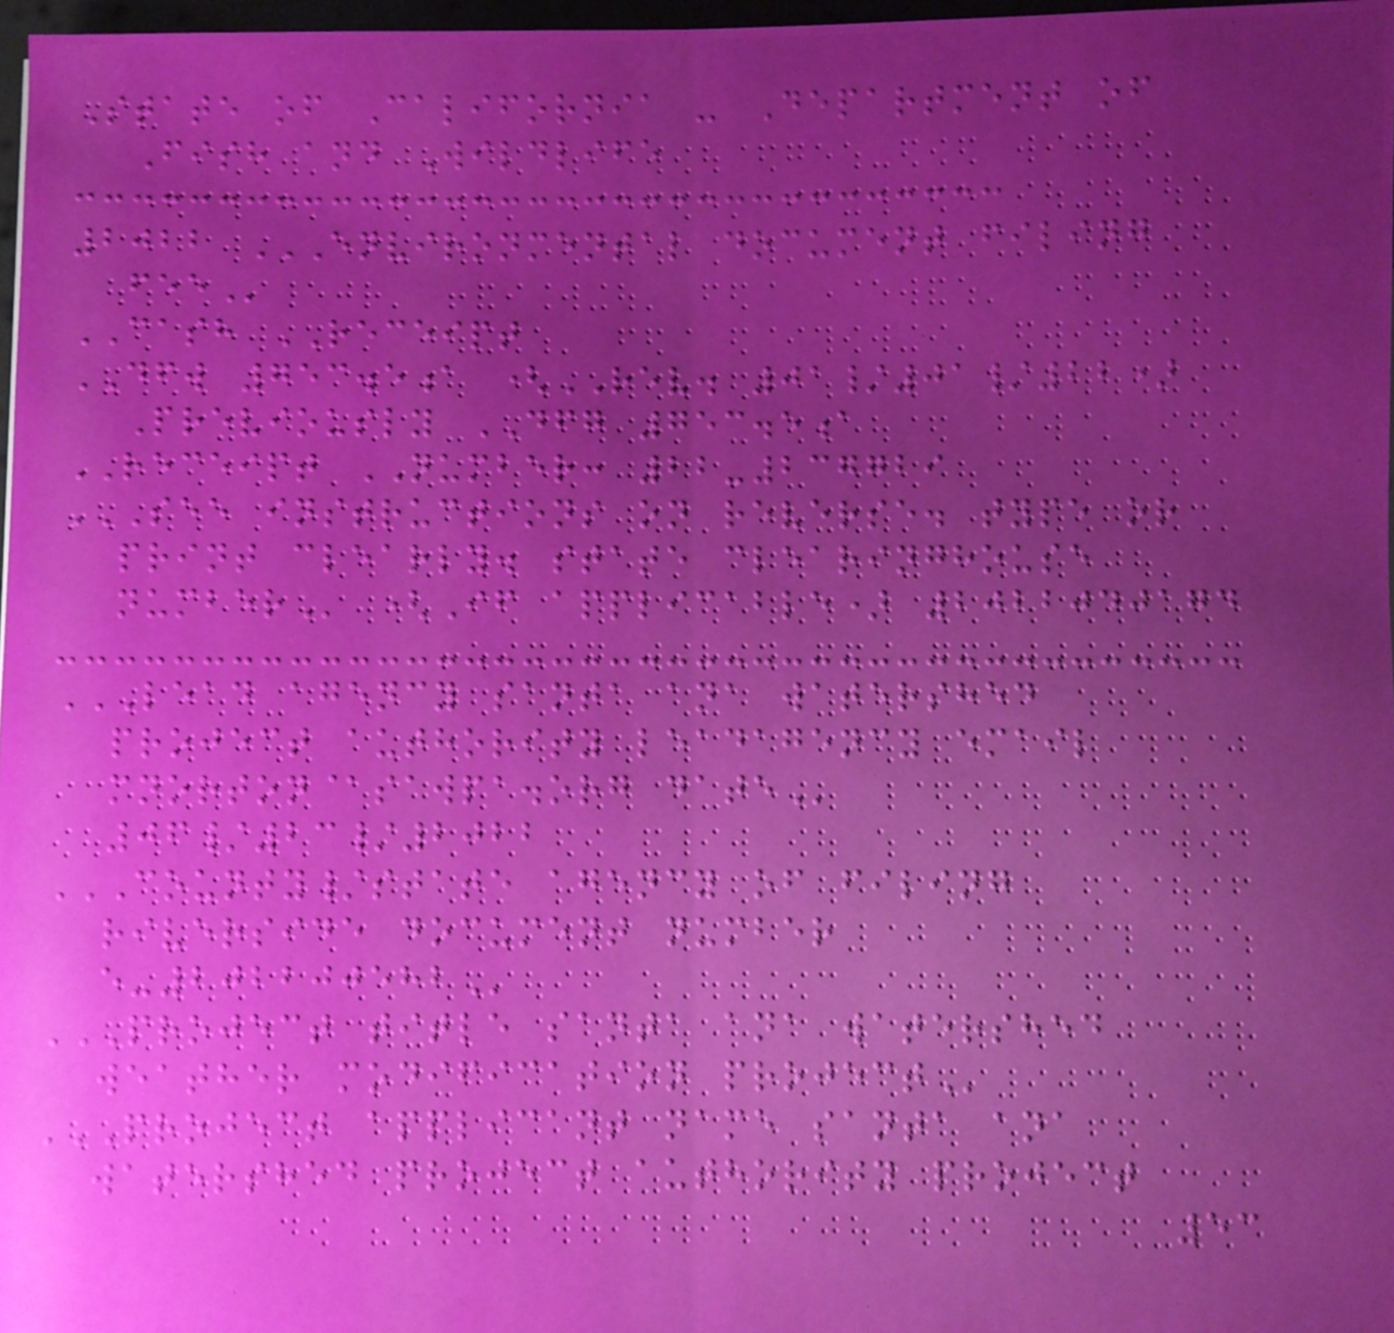State of California - Department of
Fish and Wildlife
2022 ENVIRONMENTAL DOCUMENT FILING
FEE
CASH RECEIPT
DFW 753.5a (REV. 01/01/22)
Previously DFG 753.5a
RECEIPT NUMBER: 22-237729
SEE INSTRUCTIONS ON REVERSE. TYPE OR
PRINT CLEARLY. STATE CLEARINGHOUSE
NUMBER (If applicable) 2022040174
LEAD AGENCY SANTA ANA WATERSHED
PROJECT AUTHORITY LEADAGENCY EMAIL
MNORTON@SAWPA.ORG DATE
06/23/2022
COUNTY/STATE AGENCY OF FILING
RIVERSIDE DOCUMENT NUMBER
E-202200582
PROJECT TITLE SANTA ANA WATERSHED
WEATHER MODIFICATION PROJECT
PROJECT APPLICANT NAME SANTA ANA
WATERSHED PROJECT AUTHORITY PROJECT
53
